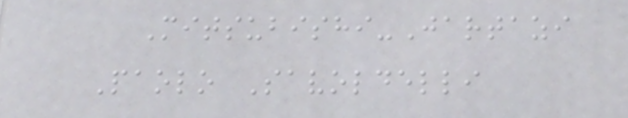Mitsubishi-Jartazi
Paolo Savoldelli
